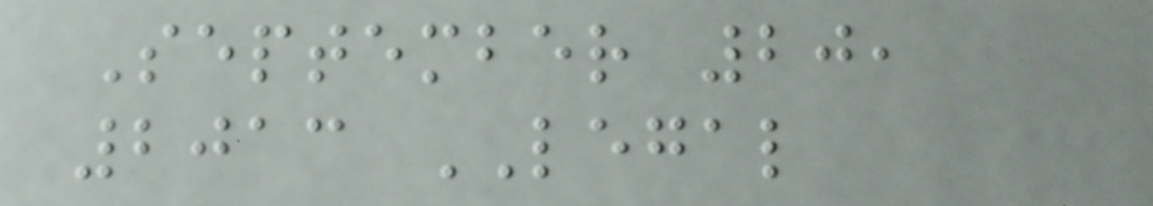September 20,
2013 LEGAL
